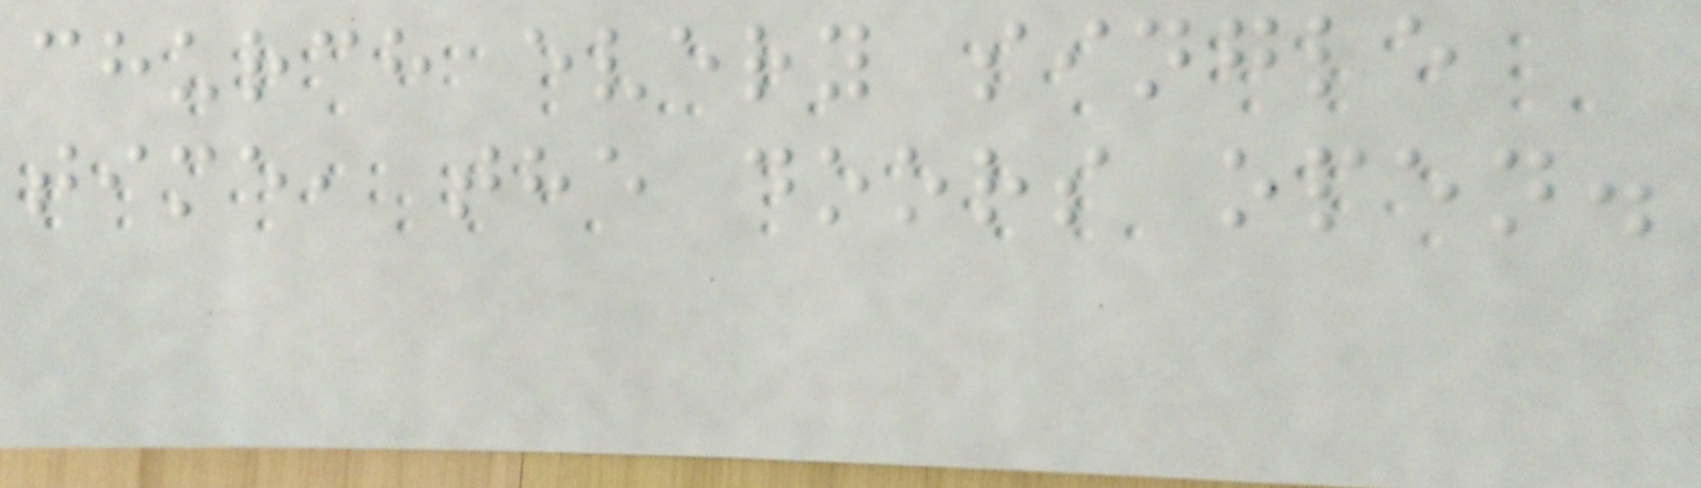church every single
time, the doors open.
